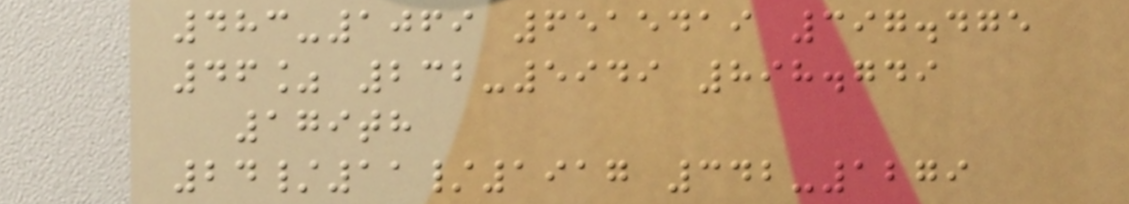483-1069 6515419 397.475
46% 232-5949 898.749
179th
24/11/1917 342-1279
